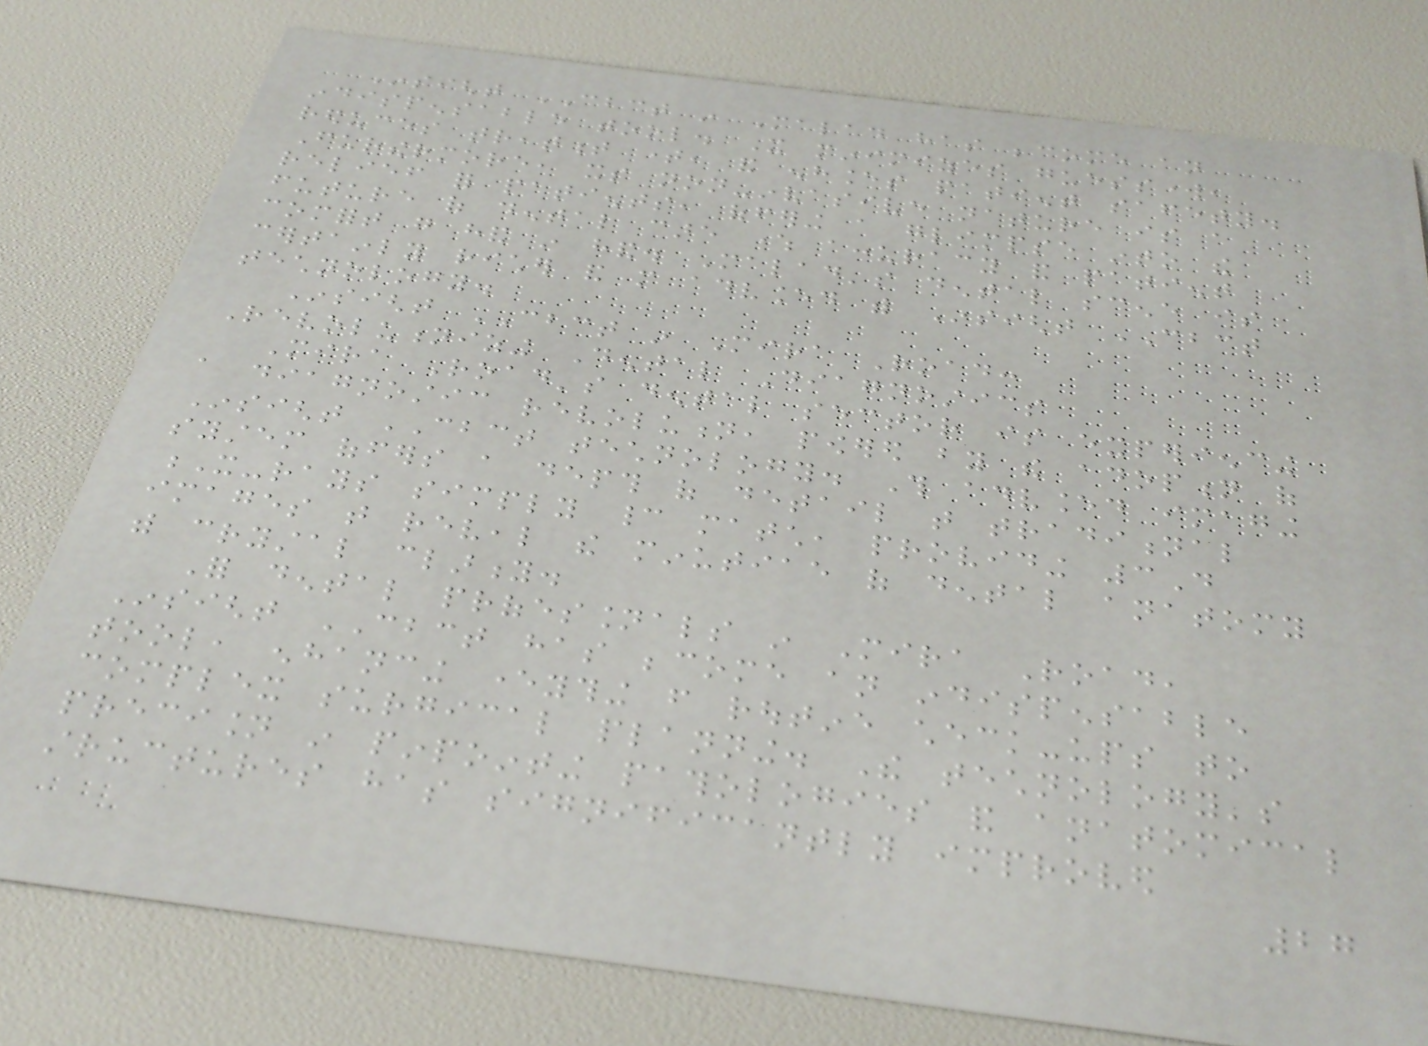Insight CBCT in Malad has become an
indispensable tool. It minimizes guesswork,
reduces treatment time, and enhances patient safety.
Furthermore, its non-invasive nature is a
relief for patients, offering a glimpse into the
future of dental care where accuracy and patient
comfort go hand in hand. Malad's dental scene is
certainly richer and more advanced with Insight CBCT
technology.
Insight CBCT in Mira Road:
Revolutionizing Dental Diagnostics
Mira Road's dental sector is experiencing
a diagnostic revolution, powered by the adoption of
Insight CBCT technology. This advanced imaging
system offers a depth of detail that traditional
X-rays simply cannot match, providing 3D
images that reveal the minutiae of dental anatomy
with crystal clarity.
For dental professionals in Mira Road,
Insight CBCT has become an indispensable
tool, enhancing everything from routine check-ups to
complex surgical planning. The technology's
precision in pinpointing pathologies and anatomical
structures has significantly improved
27
